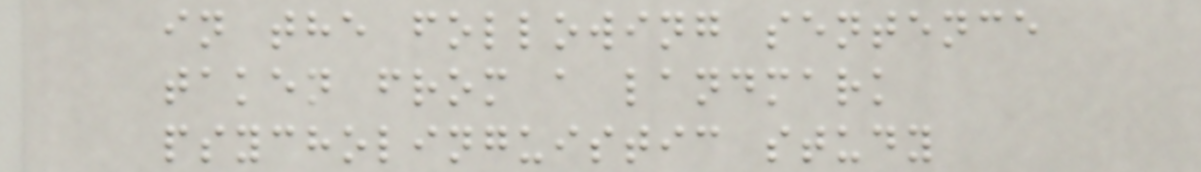in the following sentence
taken from a landmark
psycholinguistic study
